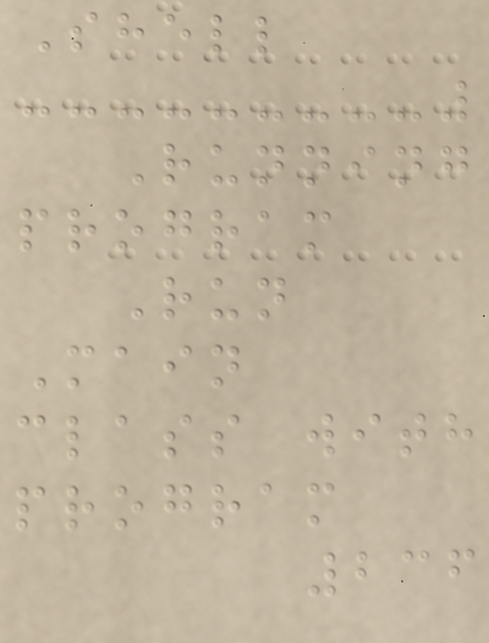Shell
Running
program
Run
Main
class with
program
236
